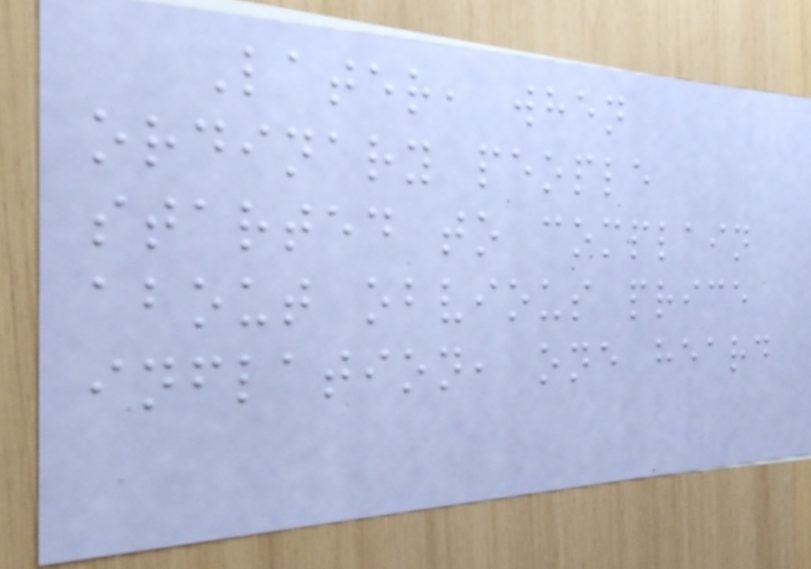Later, when
ordinary people
started to complain
about obvious price
inflation, one heard
